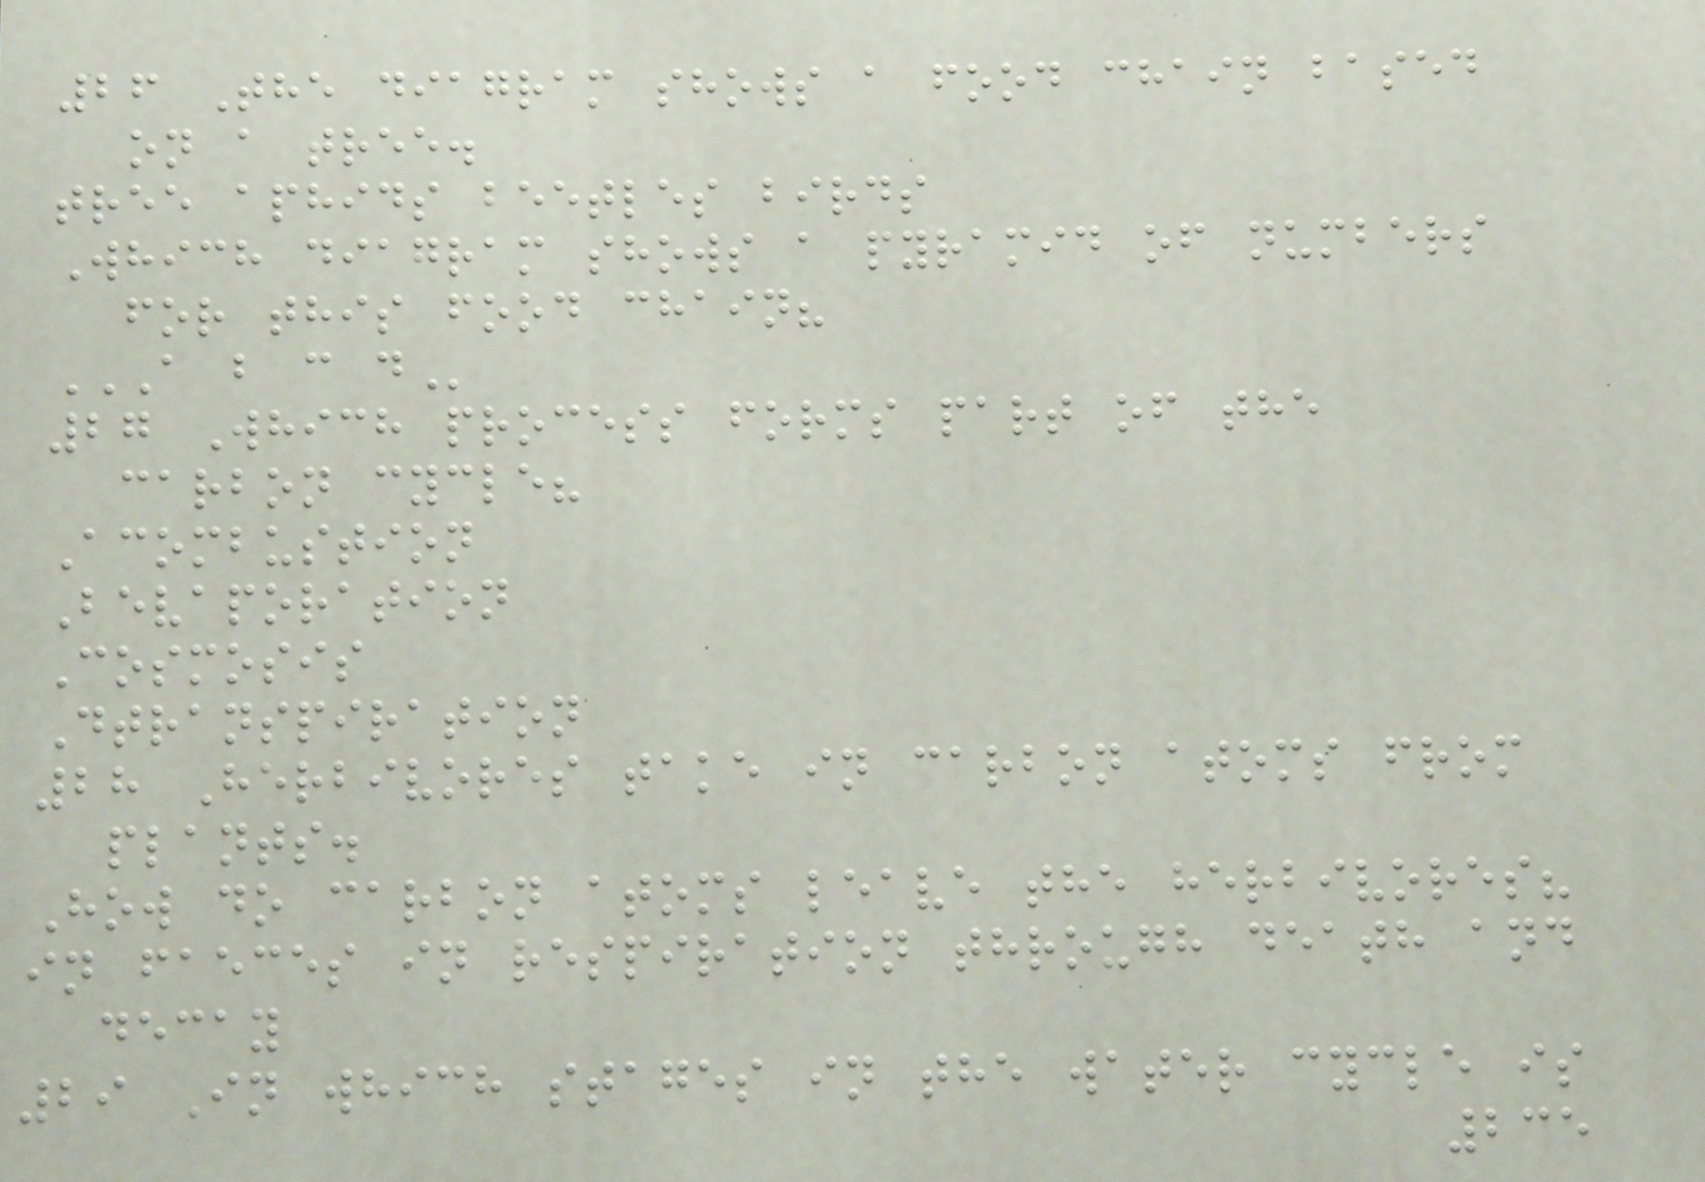26 The diagram shows a food chain based
on a tree.
tree aphids beetles birds
Which diagram shows a pyramid of numbers
for this food chain?
A B C D
27 Which process forms part of the
carbon cycle?
Acombustion
Bevaporation
Cosmosis
Dtranspiration
28 Herbivores take in carbon atoms from
plants.
How do carbon atoms leave the herbivores?
in faeces in respiration through death and
decay
29 In which stages in the water cycle is
235
